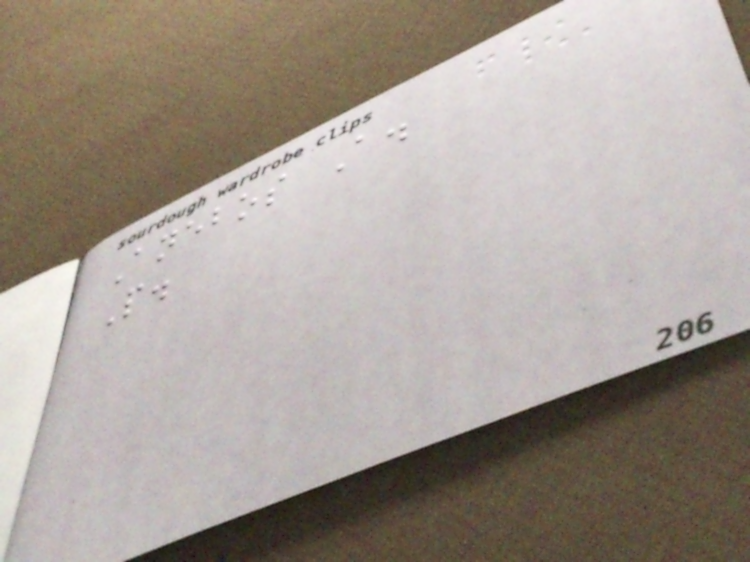Anebos A.
P.
